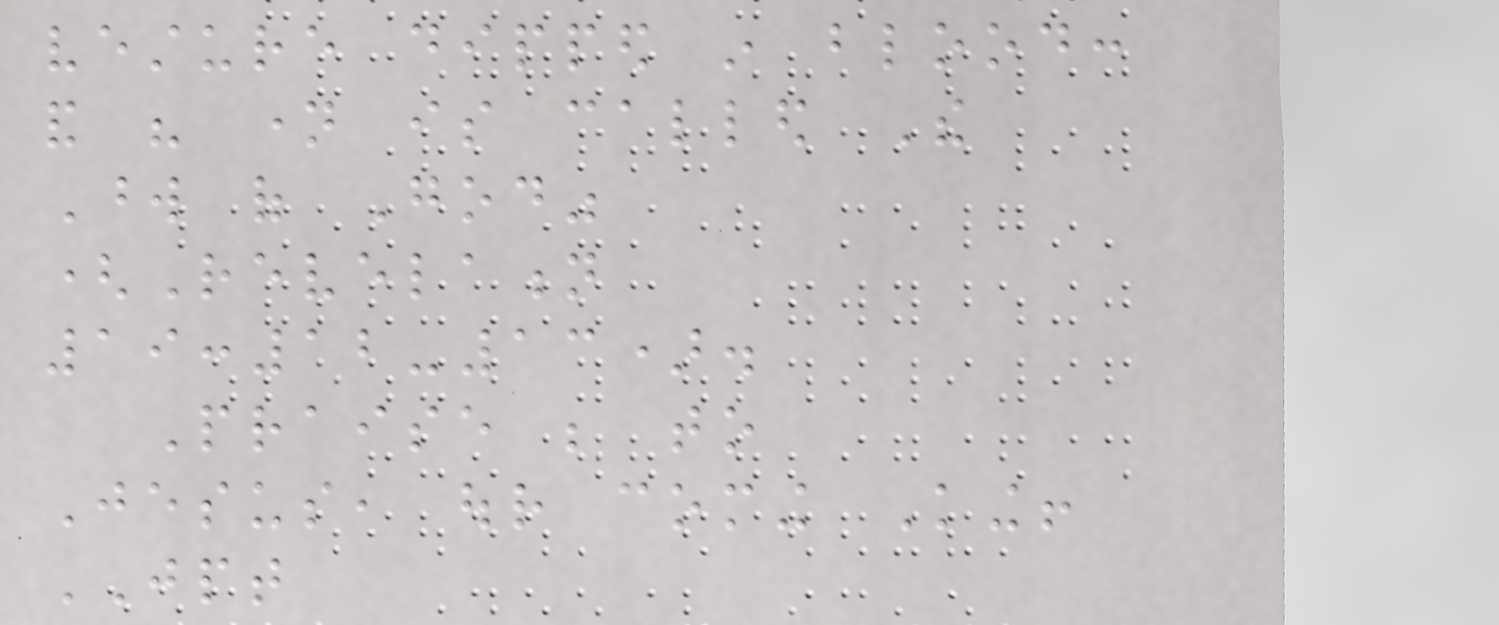vesture dipped in blood:
and his name is called The
Word of God"
(Revelation
19:12-13).
Praise be to
Jesus, our coming King!
JPT
